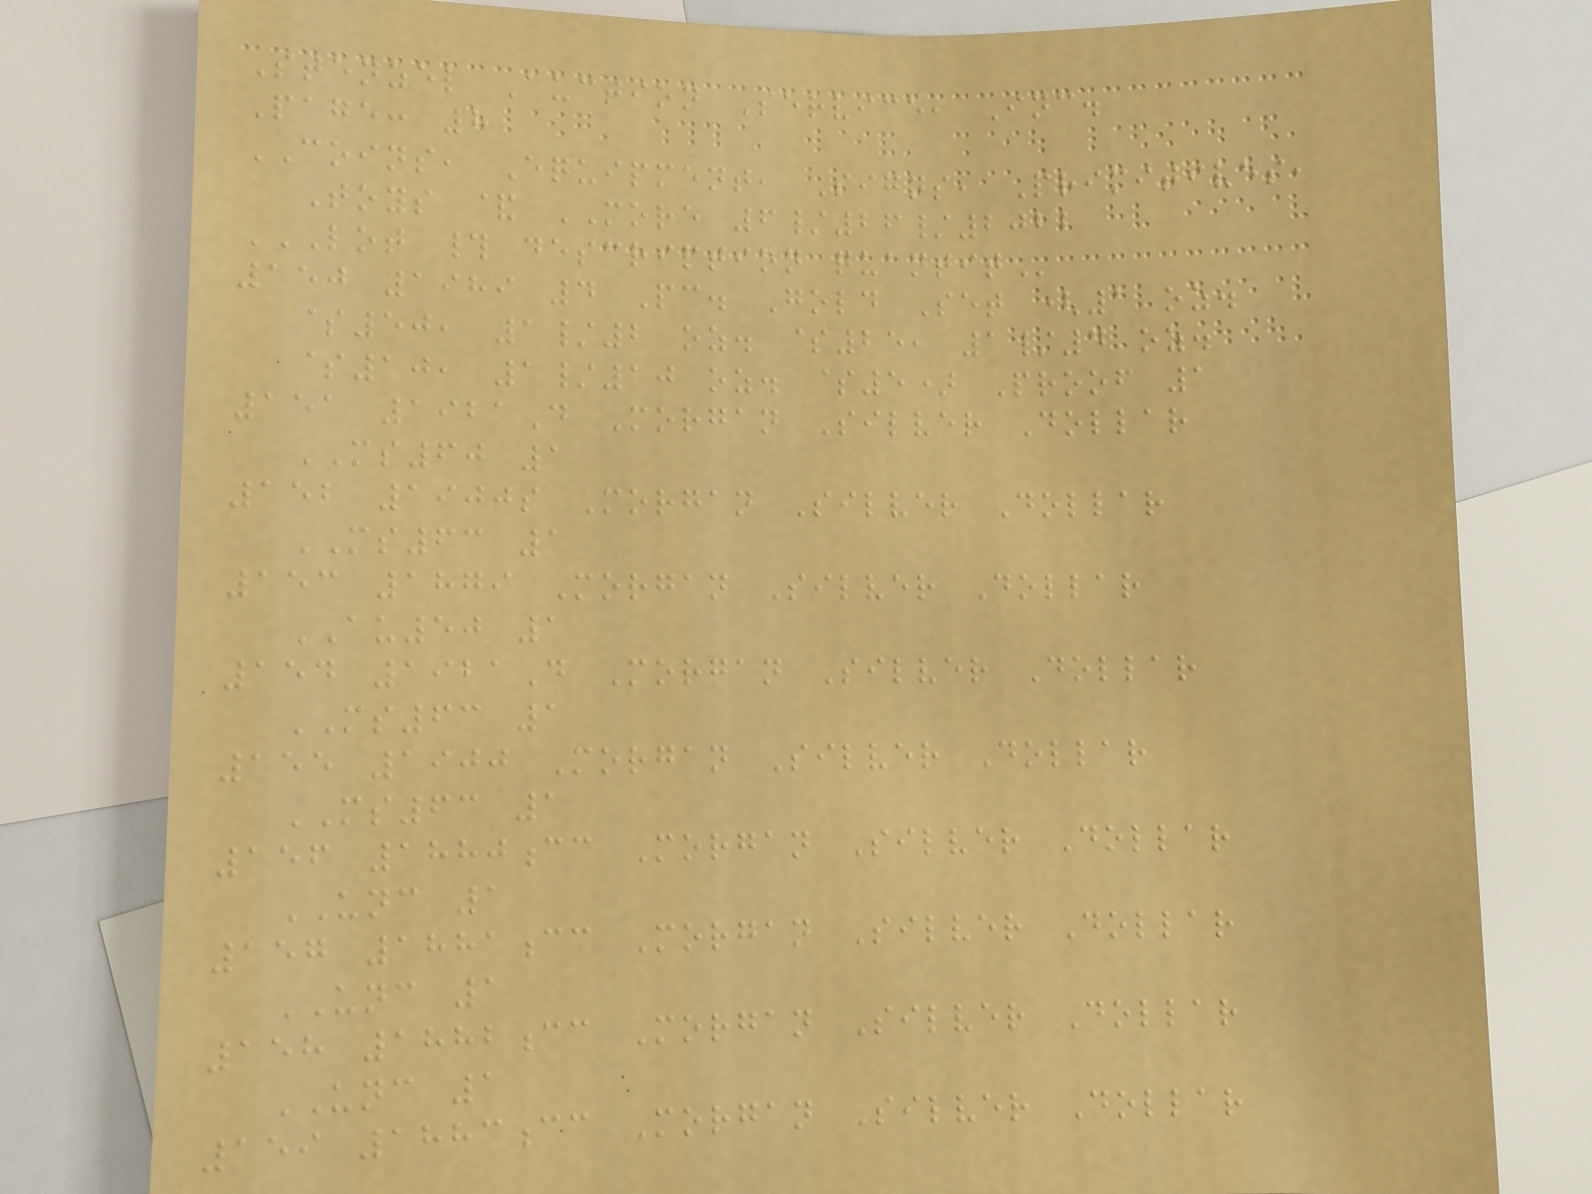Stenzel Auction Service, Inc.
Page: 8
COINS, Equipment, Signs, Primitives,
Toys & MORE 6/26/2022
LOT # DESCRIPTION QUANTIT
150 1989 4 Pc. Gold Set (1 oz.
$50, 1/2 oz. $25, 1/4 oz.
$10, 1/10 oz. $5) Proof 1
151 1921D Morgan Silver Dollar
MS60 1
152 1900s Morgan Silver Dollar
MS63 1
153 1879 Morgan Silver Dollar
AU50 1
154 1921D Morgan Silver Dollar
MS63 1
155 1900 Morgan Silver Dollar
MS63 1
156 1880cc Morgan Silver Dollar
UNC 1
157 1881cc Morgan Silver Dollar
UNC 1
158 1882cc Morgan Silver Dollar
UNC 1
159 1883cc Morgan Silver Dollar
